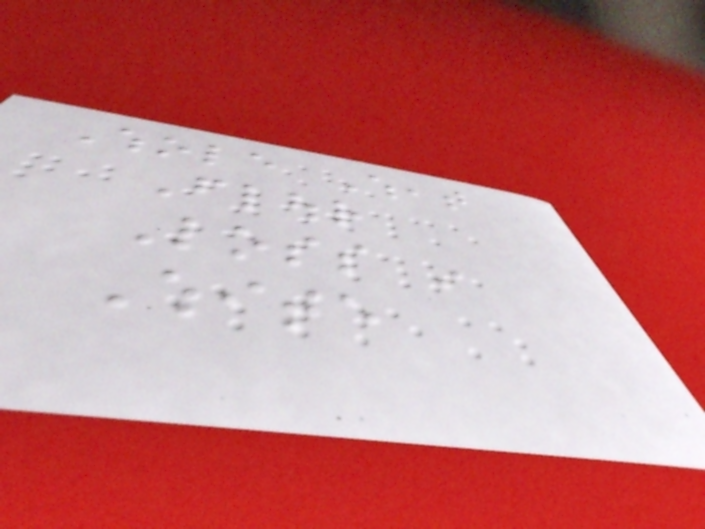Whole Wheat
Flour
Loss in
White
